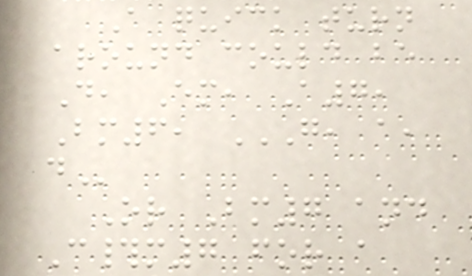A quick turn
around could be
D, Em, A7,
Bm6, G, A,
D
Or Bm7 and
C#m7 for a
